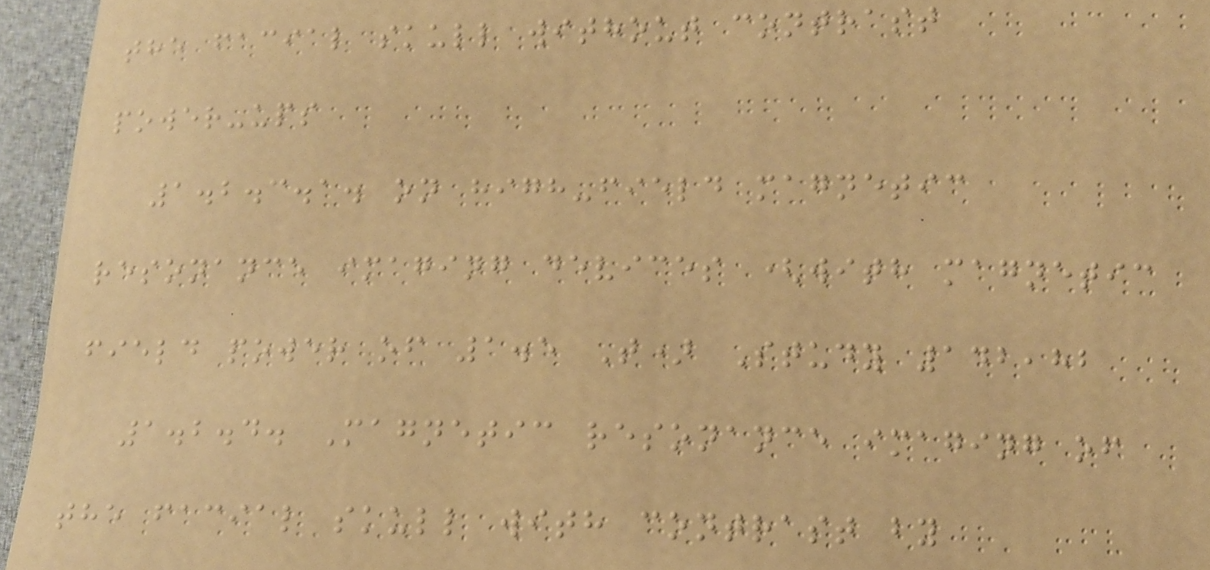the facial skull without contrast
power-ups
1.2.3.1. on high-field magnetic
resonance imaging devices (with magnetic
field power of 1.5 T) Study 142,82
1.2.4. Magnetic resonance imaging of
the facial skull with contrast by
